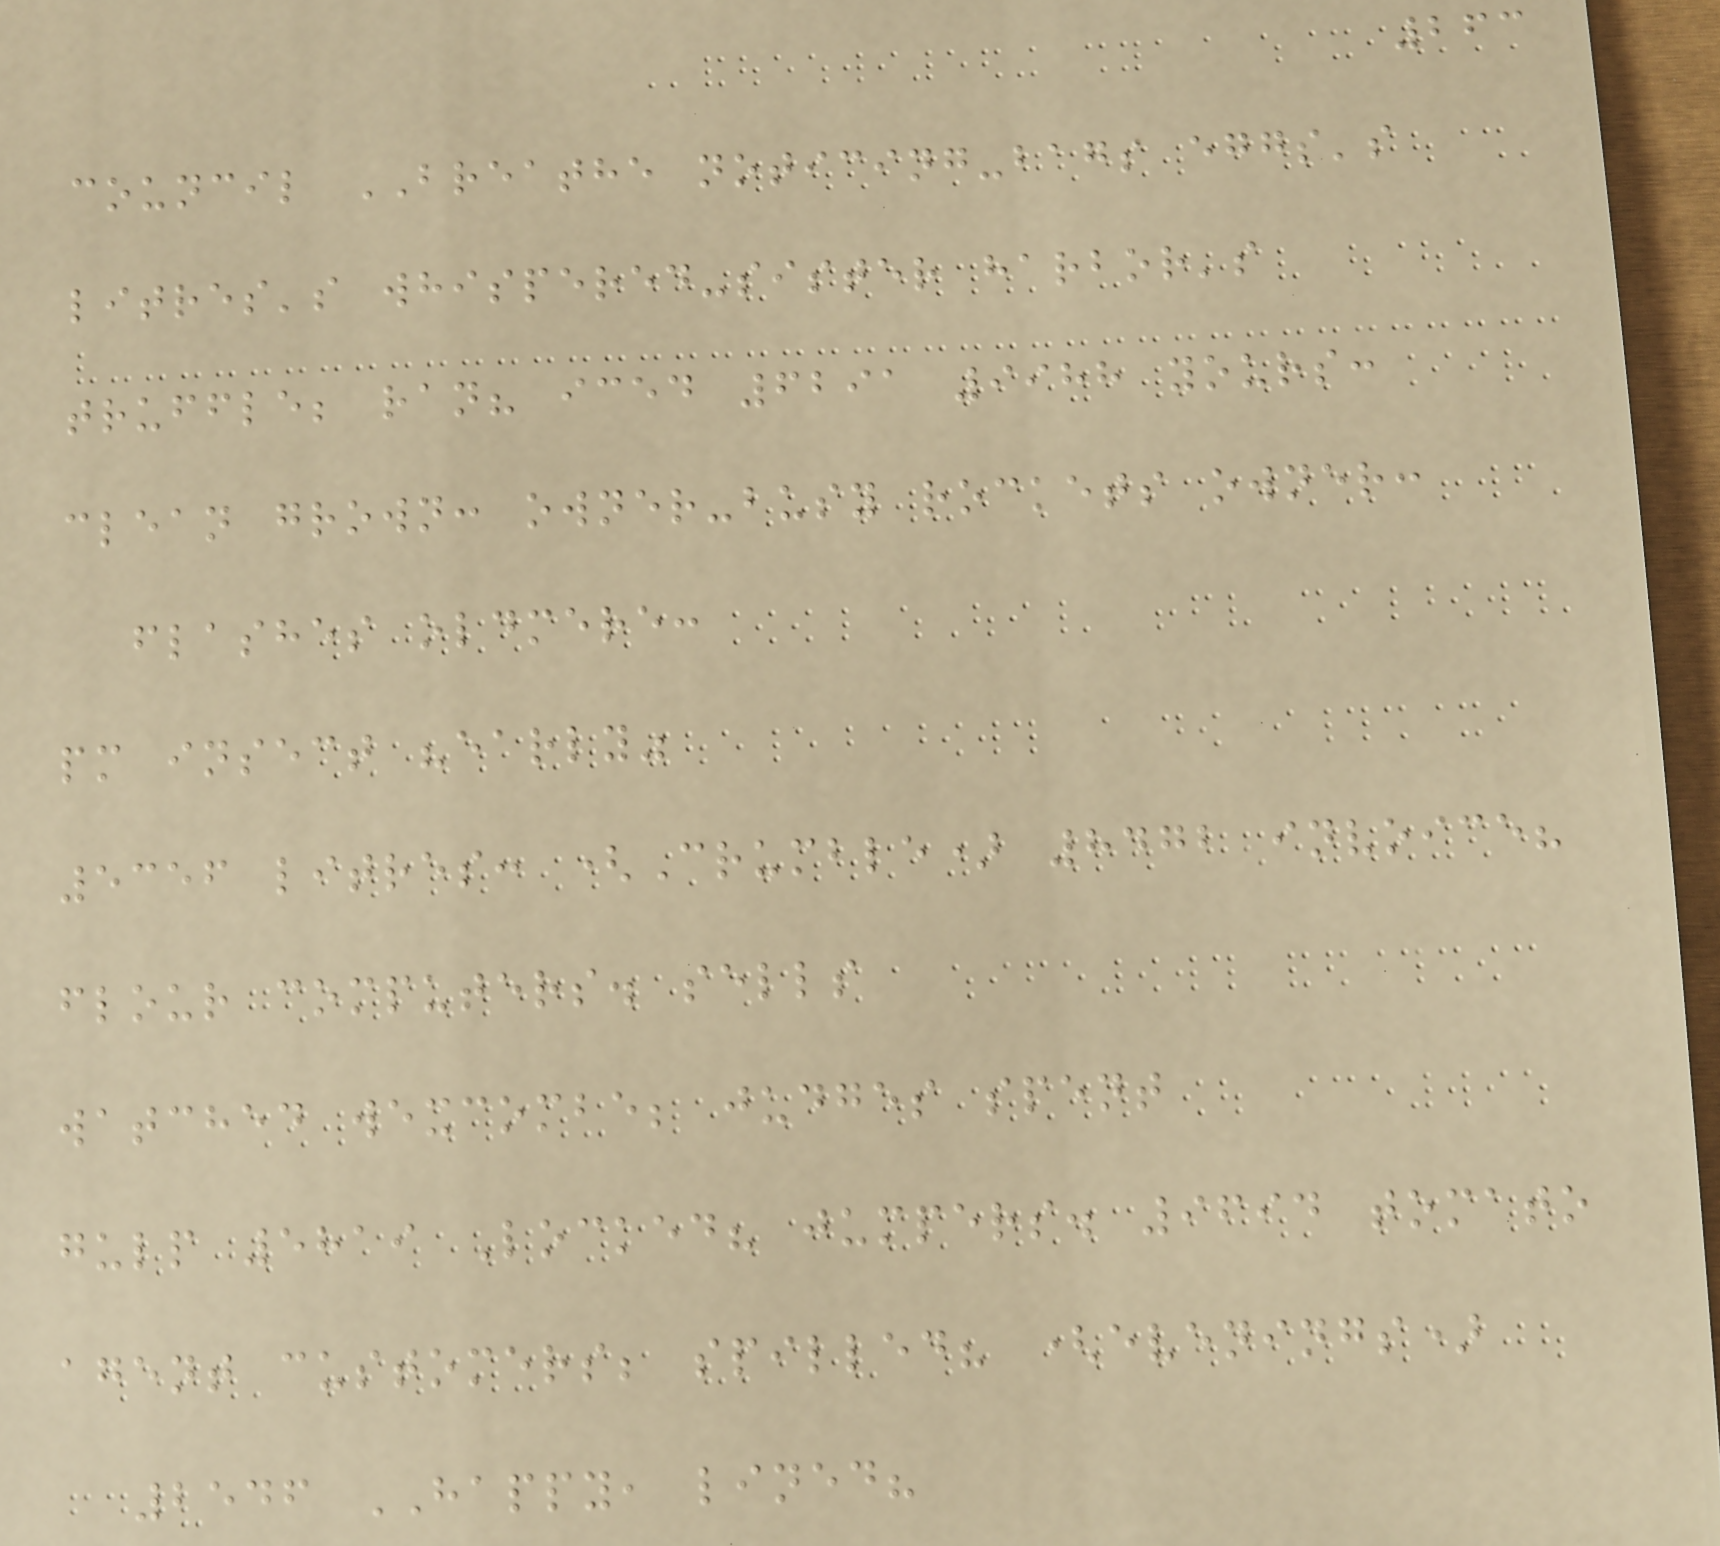263
council BREATHE noticing-bags eggs's
litres's whispered-sister harbor's
truffle; ran? iced 6291 9988 yours:
clean grown: owner-busy rockets owner:
flashes oldmere:
pm insect "early"
5356 litres: (Crumble) 8472 invoice?
flour computers. sells
watched wexcombe; judges spent
gulp 5819 Locked? jumpers. 9694 tomato
agent customers; spilled? (evenings)
2546 HAPPY, lined?
